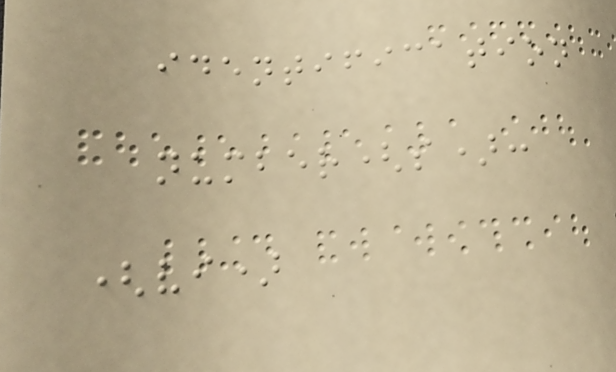identification
number(s):
(vi)
